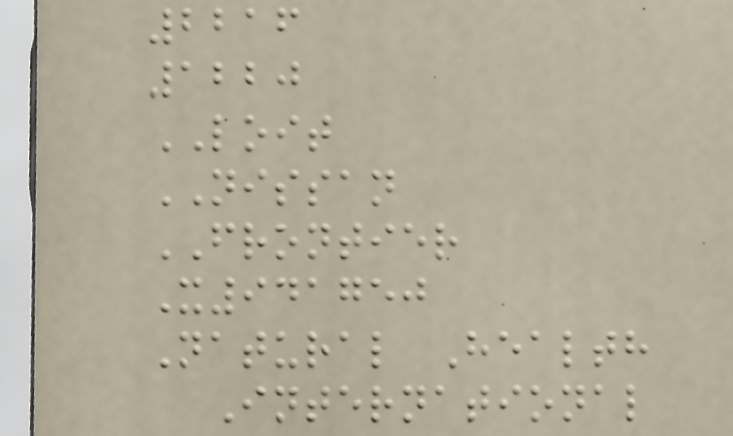2216
1220
LOIT
NISSAN
FRONTIER
X941750
Natural Health
International
